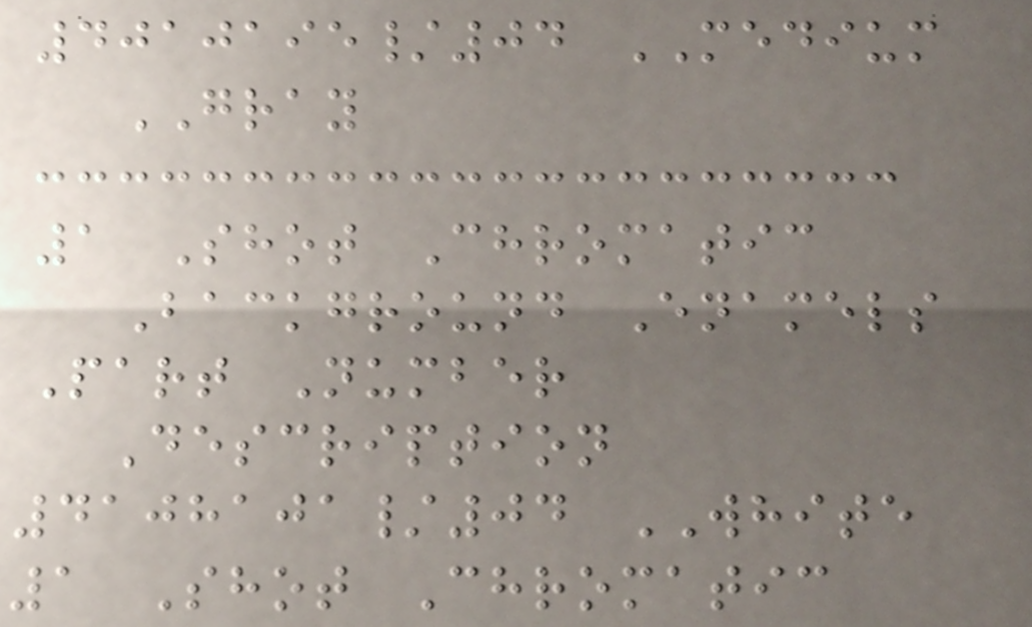4010195/04 MEDIUM
GRAY
1 Shot Chromatic
Background Enamels
Part Number
Description
4108101/04 WHITE
1 Shot Chromatic
